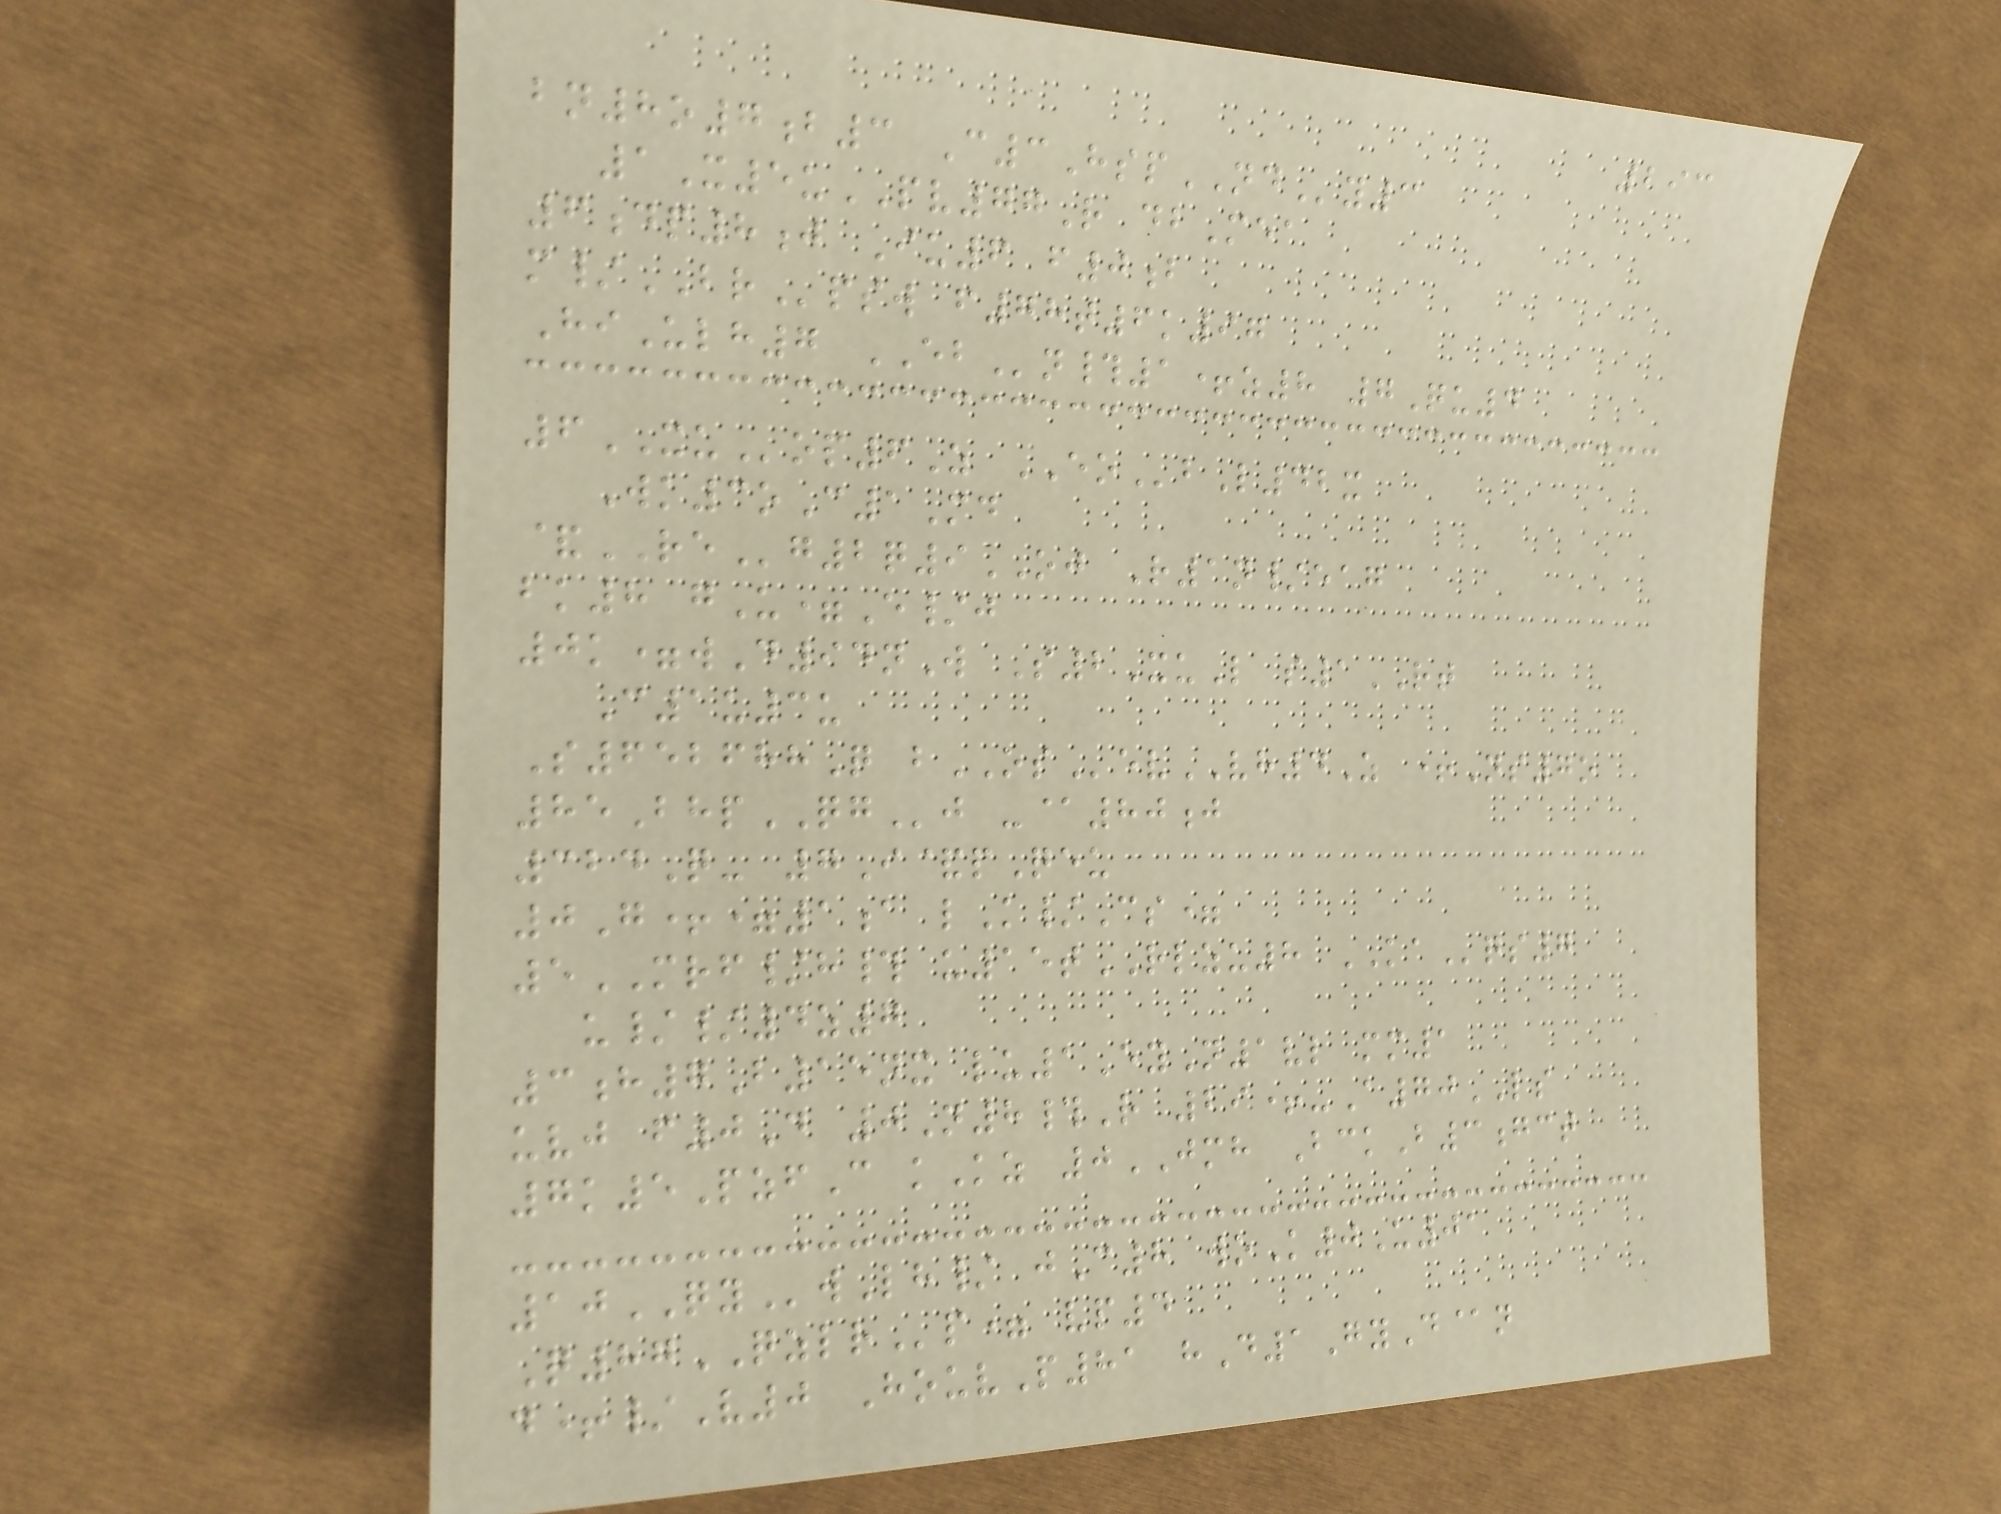293
bn8o7b3 C3HspNDy3
1X5uPV77R dbMea
6dp8j Iu6 f0b
m/BRpsw f78t6k97
HiUlh7 EBn#1+z8 7Qu4
6XUop6Z EObL42x
Wk3oC1Md
&REg2q9OJ R1n/eag
bk8 gU=E/j
0k=wD94nW S2XuL s1RT
C1u3u
S652688Q bOSevVH4Z +Ns7o
85BhpQGj -@80j
324Q- 7I&pQeu
0G+=1a lK/Cs=
5MRF/h# u15tRLZU8 KAqs7
u//4z7
3h7B15nx lu1EyN1vl mm1
uvj f0D 0N8#R 29+-A70LS
7k5PzfC kKz 0JMH BckB3gct
10QYwLh/ jC8 woK0U01
Q87QZLRp= vp4
d+/V0 HouvP81 hD1GyD@n
